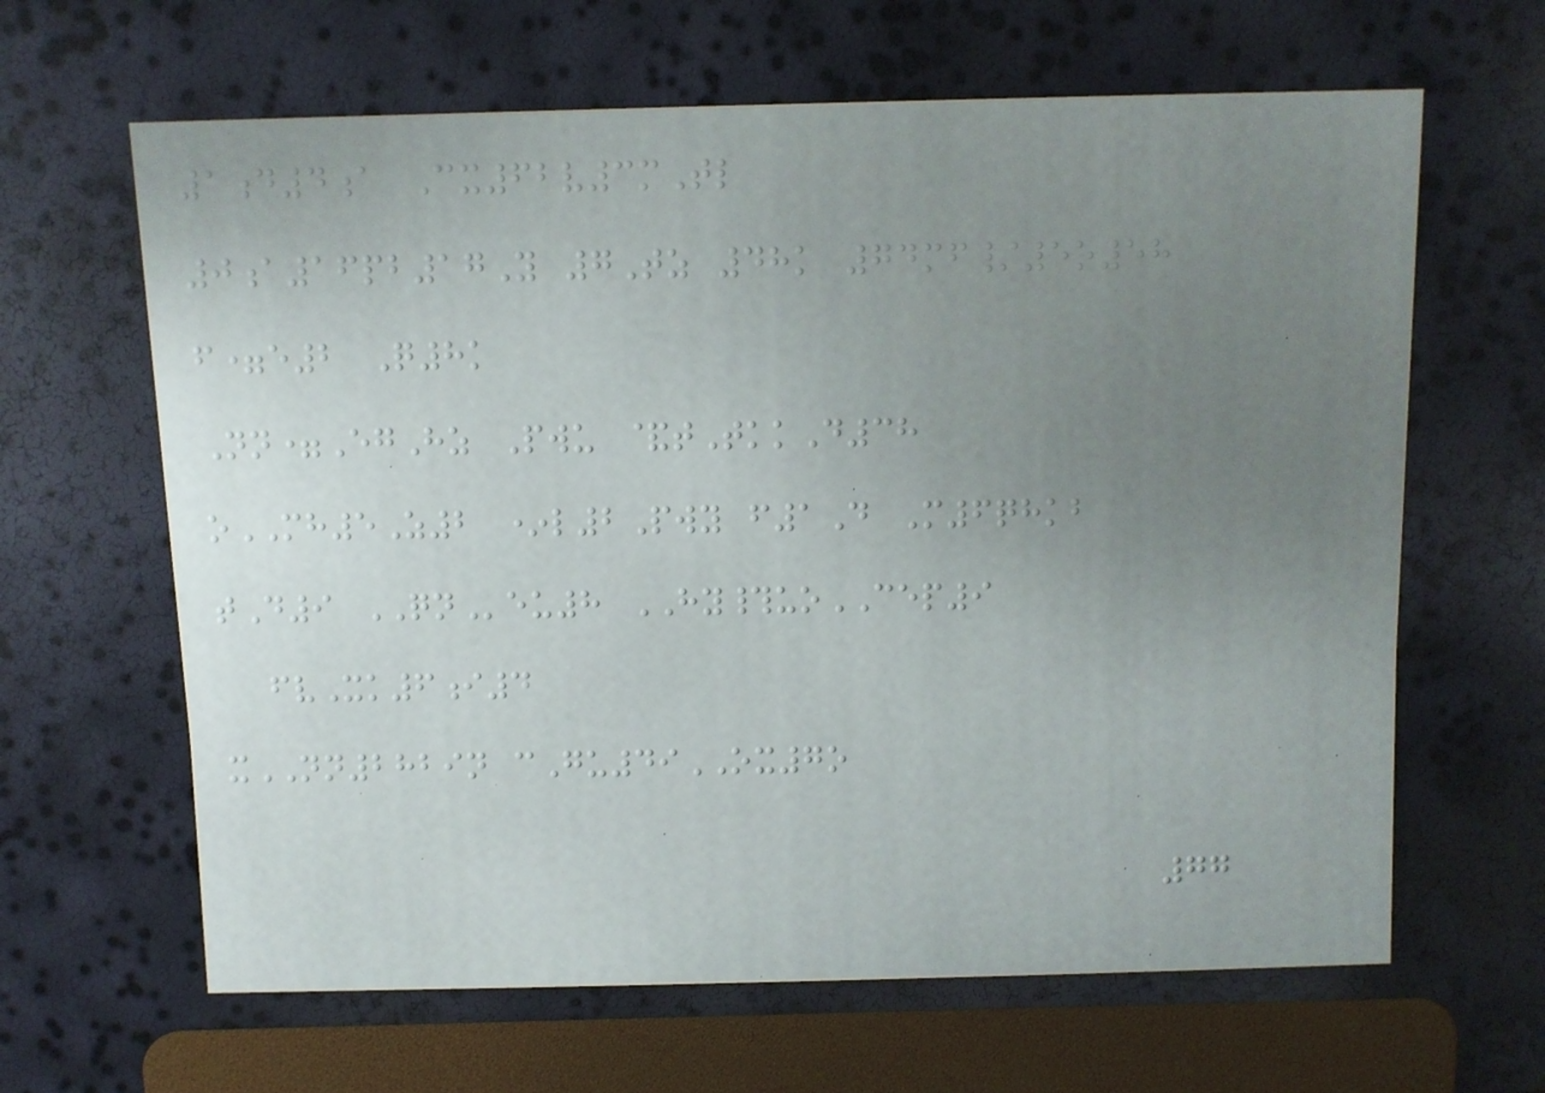1d4a Cx62v3mTl
0a16pb17Y 7Tz 48k 74mf/5o58
f=e2 Q8k
Nn=EgHz Pwu &tTkkD38
oMH5Z2 *l2Pwy f1D M6qhkb
tD9 QNeu8 HY#uoCEP9
fvXk6i4
xNN2829n cGu49OX7o
77
